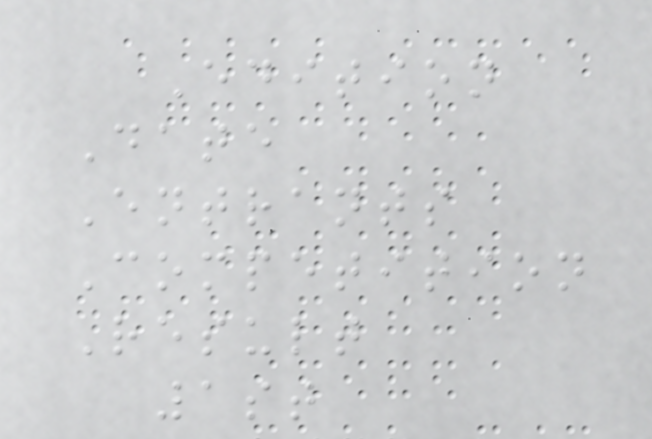Edition
Date
Entrants
Competition
Result
1st
